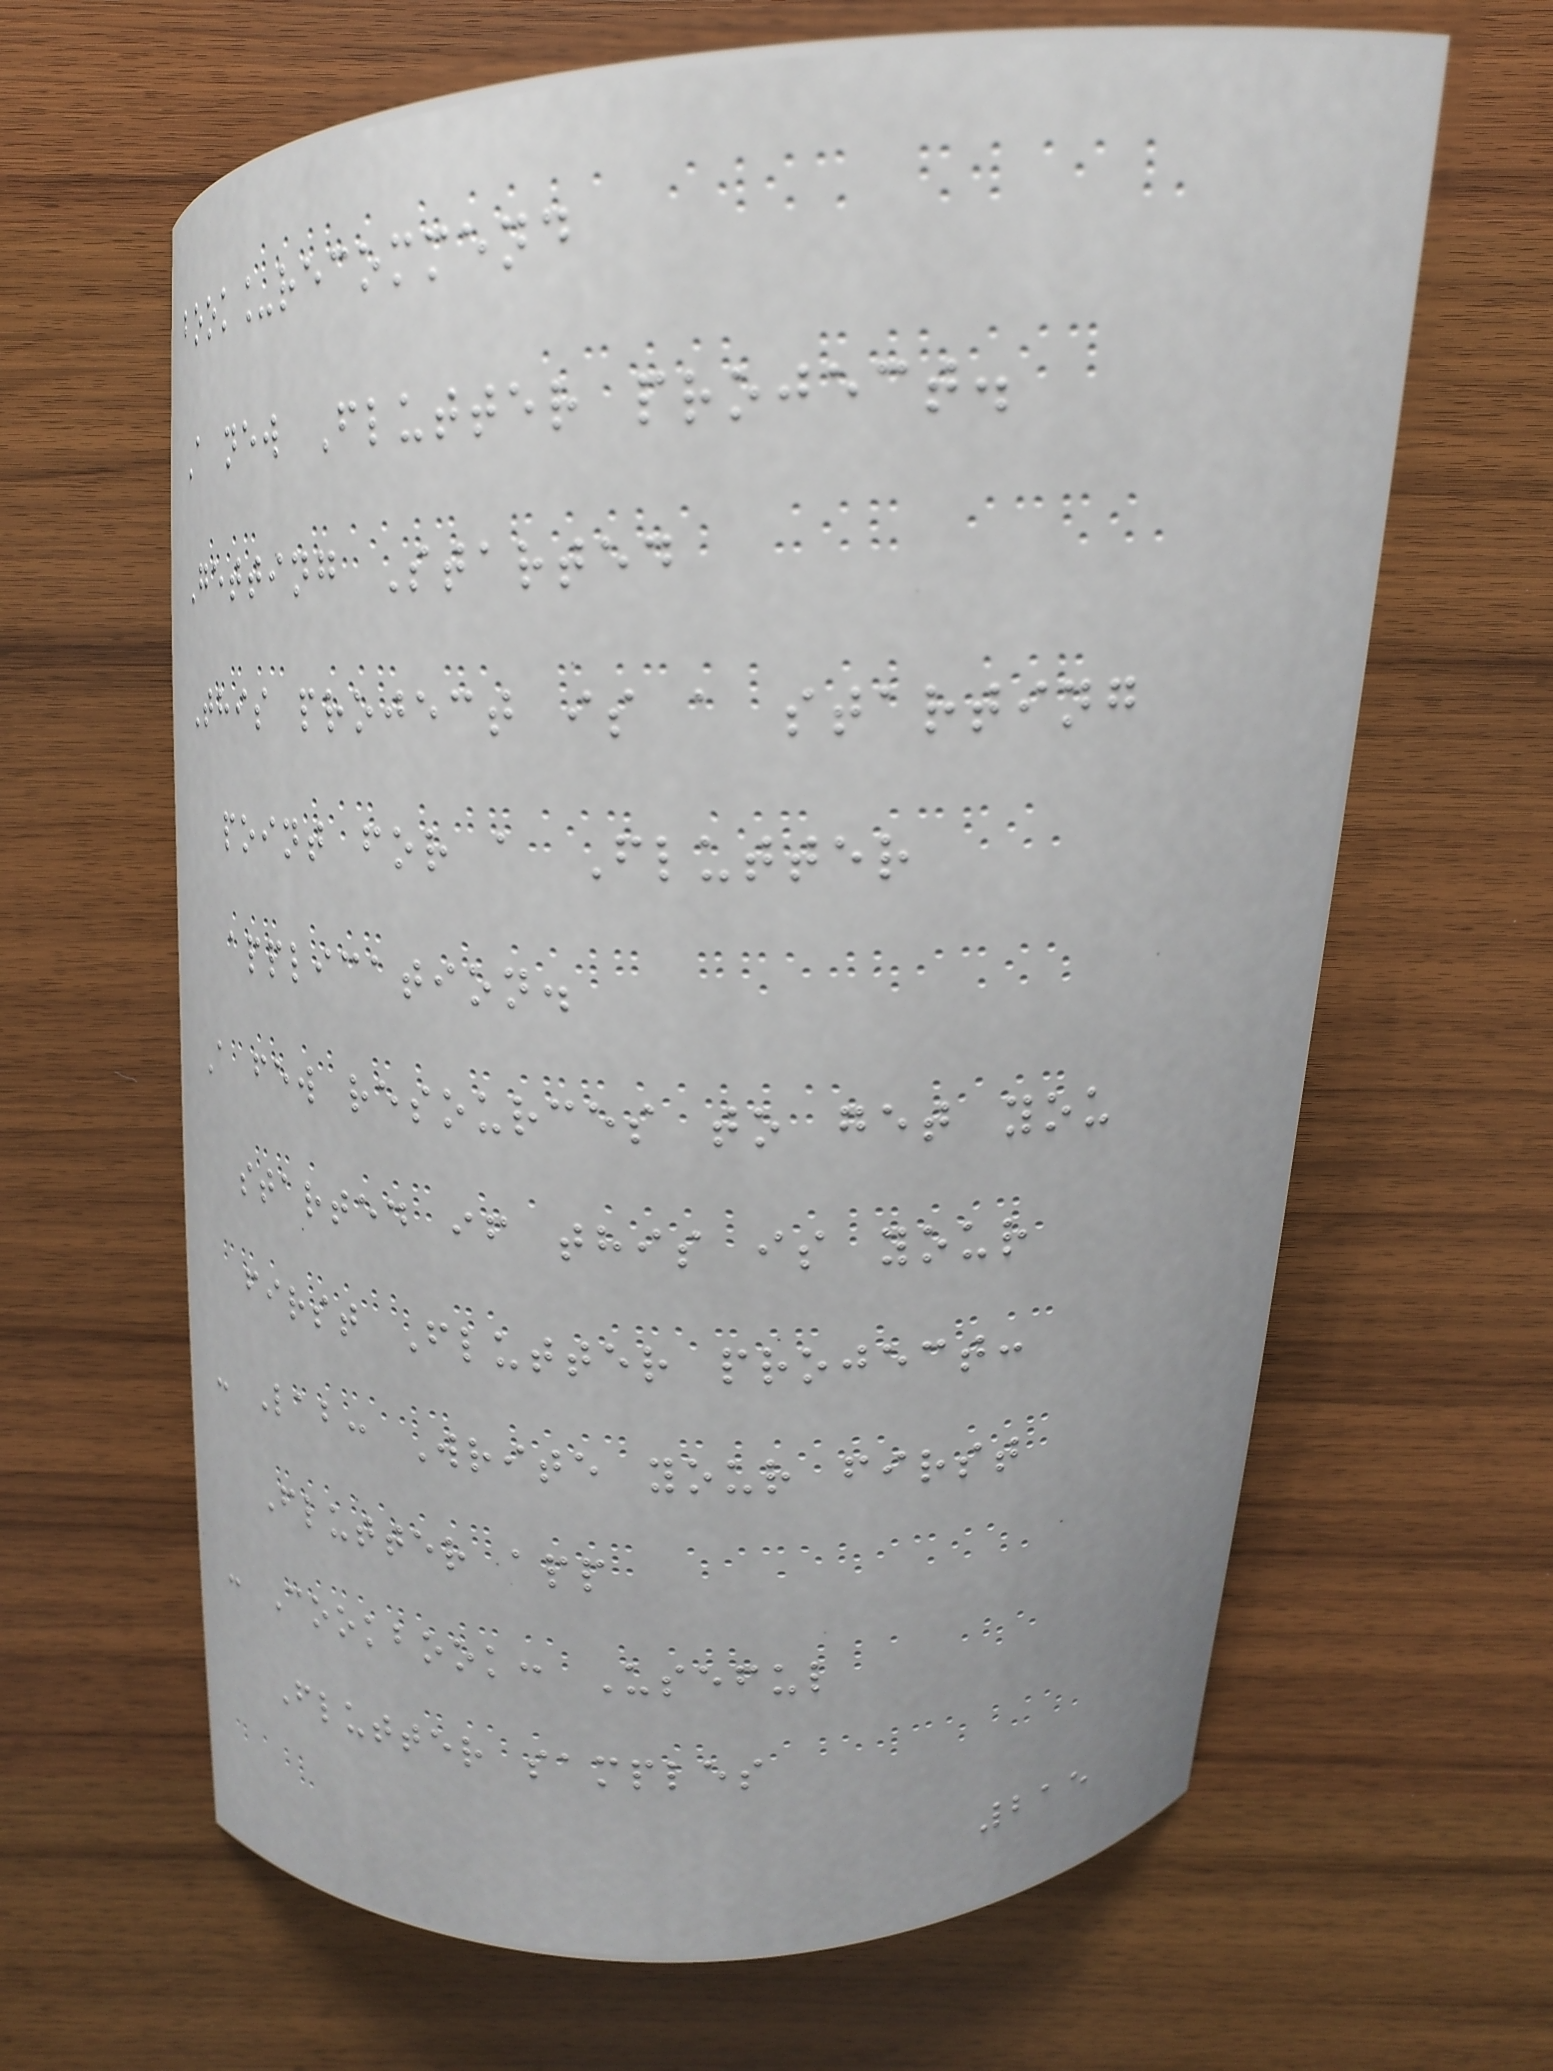book_recommend
A new Flutter project.
Getting Started
This project is a starting
point for a Flutter
application.
A few resources to get you
started if this is your
first Flutter project:
- Lab: Write your first
Flutter app
- Cookbook: Useful
Flutter samples
215
